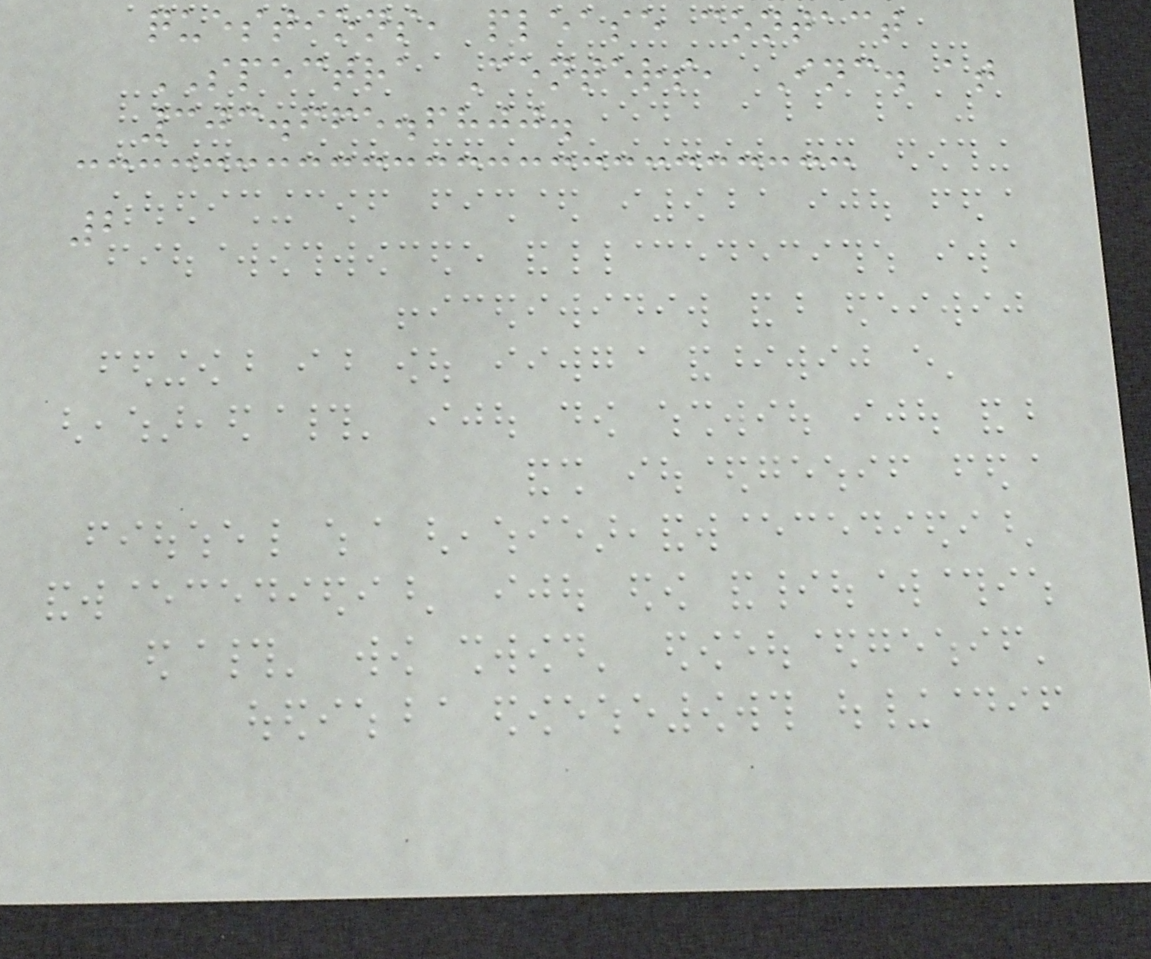questions, please contact
SPECTRA Centers, Inc. at
303.665.6800.
2
